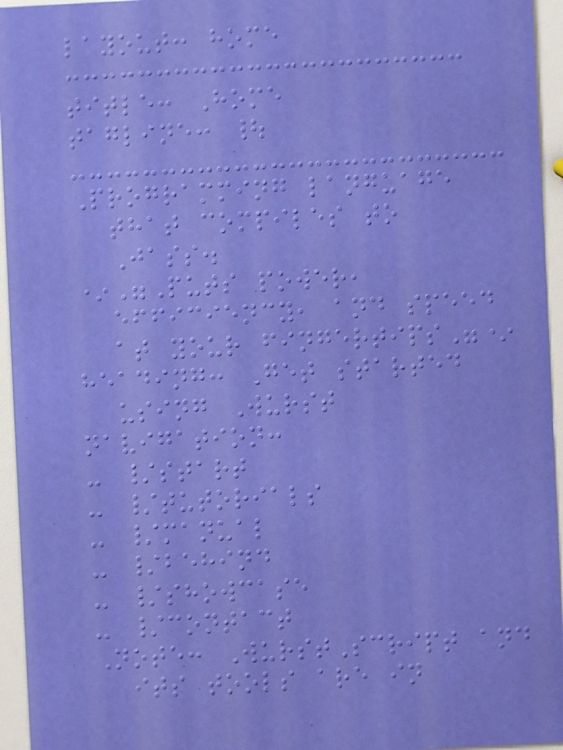layout: home
title: Home
tagline: |
Programming language
that compiles to
Jass.
*"Puts power,
efficiency, and speed
at your fingertips"*
heading: Get started
using Wurst
navigation:
- /start
- /tutorials
- /manual
- /behind
- /showcase
- /contact
Note: WurstScript and
its tools are in
